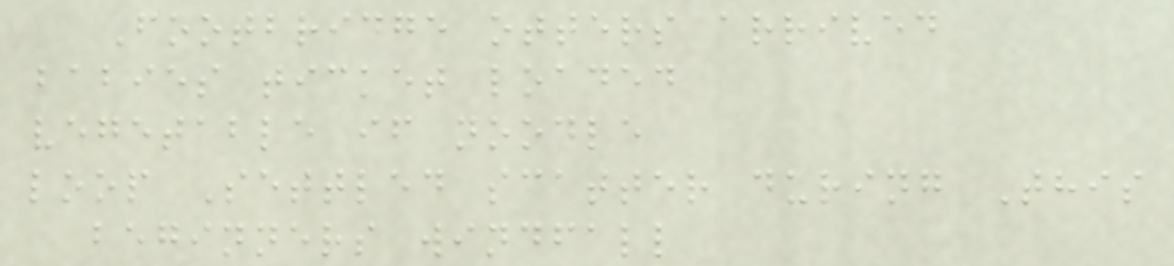Footbridge otters arrived
babies ticket loaded
vegetable if noodle
loop Settled scatter during This
beginners windfall
